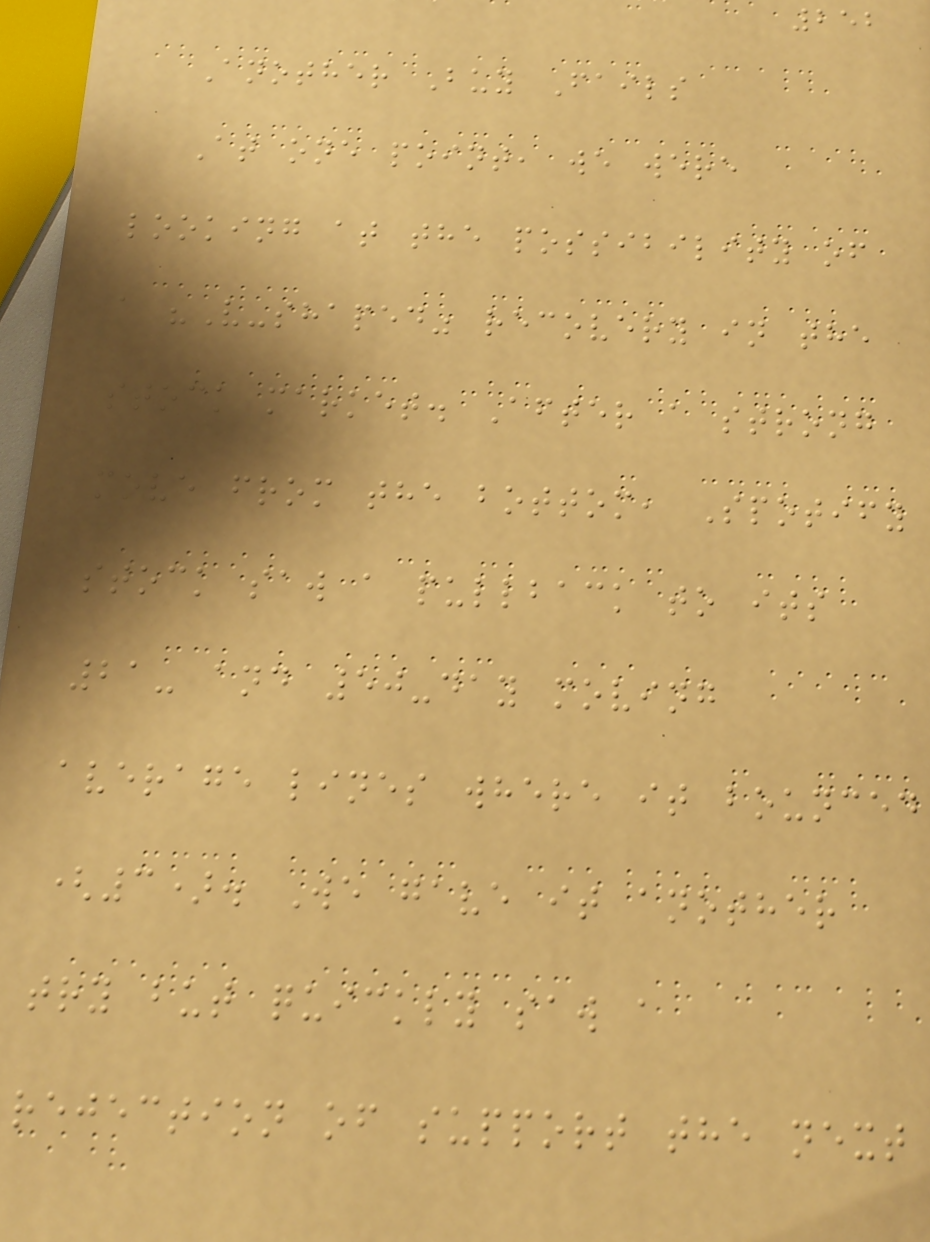252
Another Buy Fails
At one point, we were
looking at the possibility of
a "V-shaped" recovery in the
stock market. After a strong
move from the bottom, Spotify
stock saw a pullback to its
21- and 50-day moving
average lines where it bounced
(3). We gave it another
try but quickly saw a
rejection of support the next
